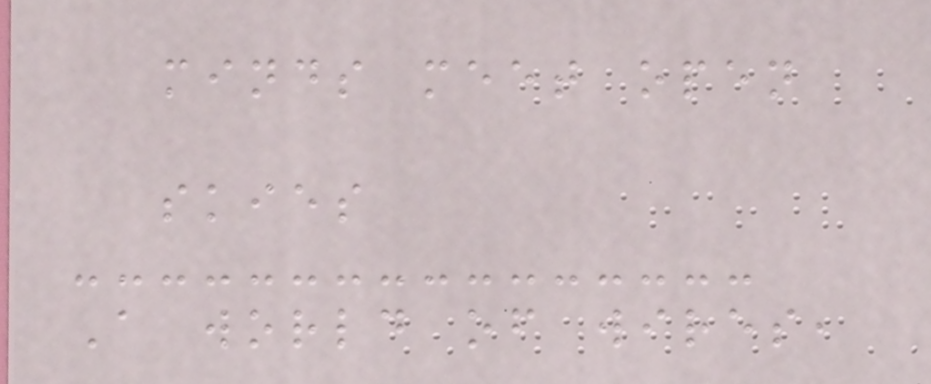minds meet open
skies
A world of wires,
